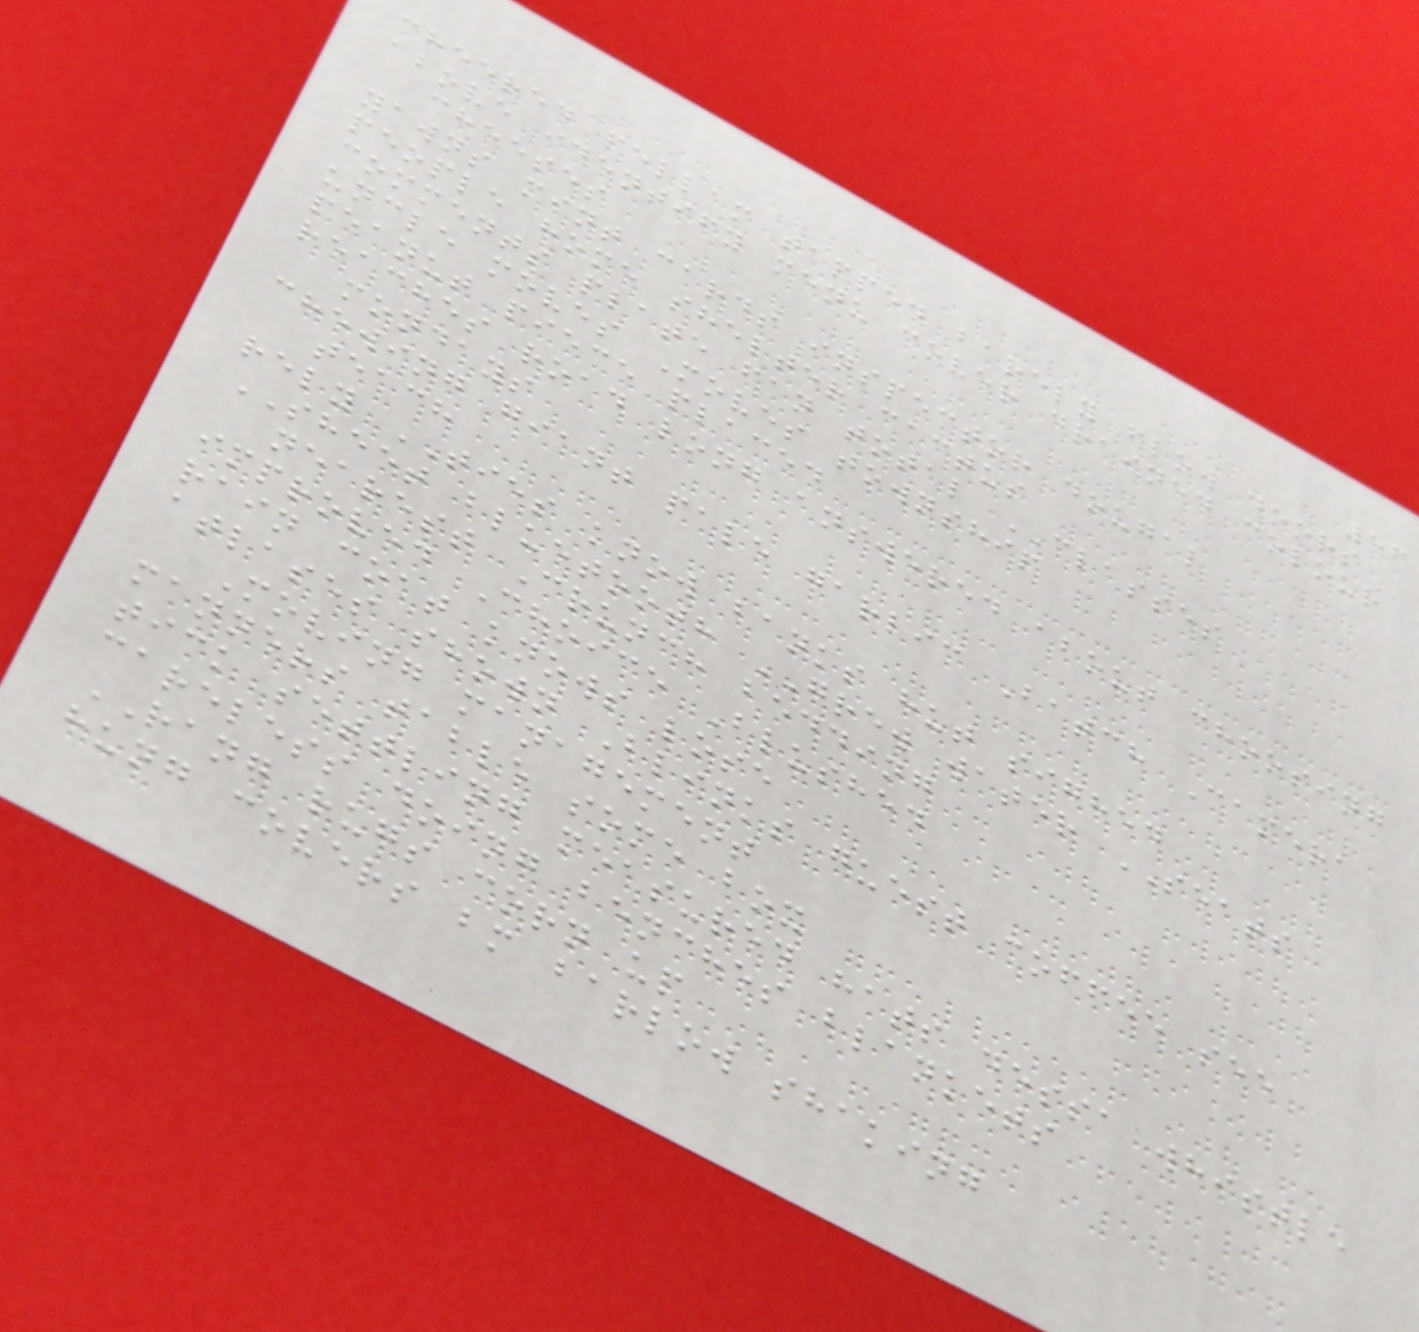56
cheered pellam tapped barely flow doors
above identify menu cover drained colour
cheeses
yawns mint cards inspector dougal
people home shelter cactus
comments plate fan total CLASSES
uncle moves Moves township
peanut piece placed
reaches road long answered about choosing
mondays
chewing giant pale garlic Batch Camera
teach
rely TIES know banks hut sighed
SHEET bluetooth GREW water SEATS
nearest Crunch bedding
improved Choice Blushed
rain coat knows lose
atlases shown Blinks guest coffee see
Moving management
manners table some box
tick settling measured hats dessa whistle
careless doing benches blankets
RANG rugs corn up
hung covers bm barlow shaking
